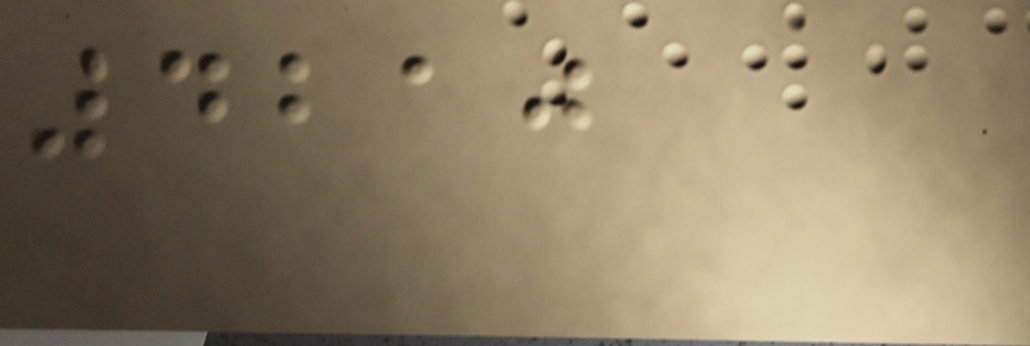4210
